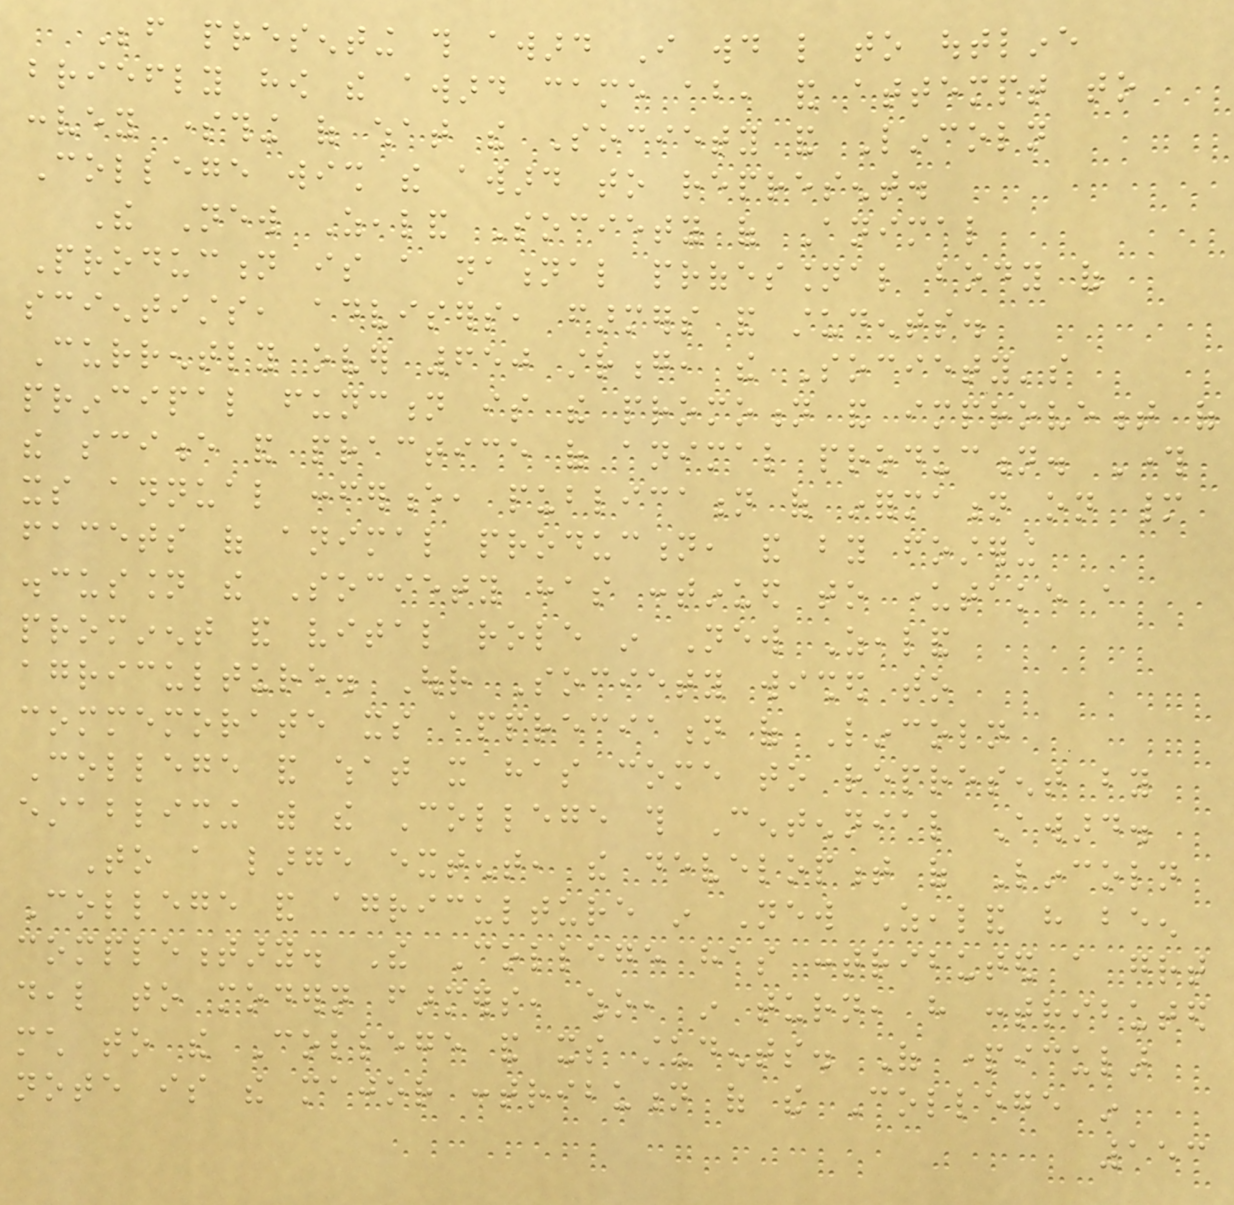Before presenting this award I would like to outline
briefly how the award came about, and attempt to
convey something of what the Society and Lincoln
College wish the award to represent.
The New Zealand Society of Animal
Production is a national professional body of
scientists, advisers, farmers and students.
Currently over 650 strong, the Society's
principal function is the promotion and improvement of
the science and practice of animal production. Through
its annual conference, publication of information on many
facets of animal production, and by fostering
discussion the Society has continued to undertake a
prominent and vital role in New Zealand
agriculture. Our Society wished to
commemorate its appreciation of Lincoln
College and what it has come to represent by
establishing with the College this Centennial Award.
To a large extent, the development of Lincoln
College and agriculture in New Zealand have been
complementary. The College has contributed a great
deal to modern farmers, who, in turn, have contributed
much to the College and its students. Of particular
note is the major contribution of the College in
153
